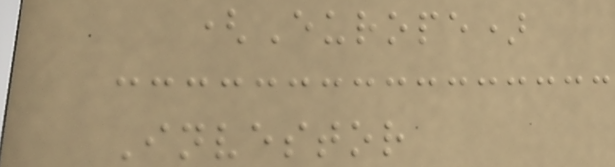(Europe)
Investor
